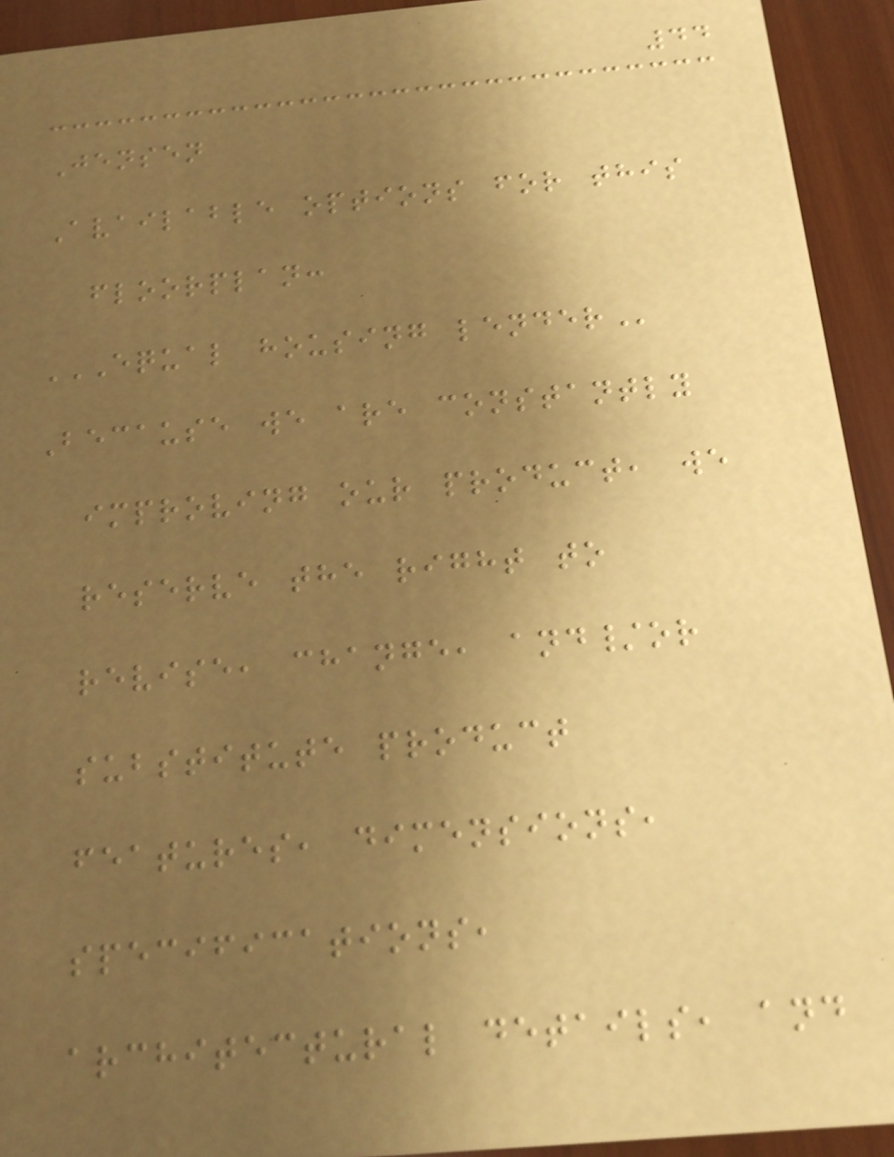44
Jensen
Available options for this
floorplan:
EQUAL HOUSING LENDER
Because we are constantly
improving our product, we
reserve the right to
revise, change, and/or
substitute product
features, dimensions,
specifications,
architectural details, and
